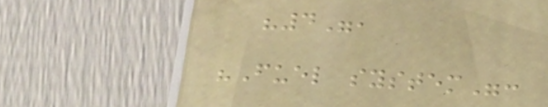"4",
"Fuel system":
